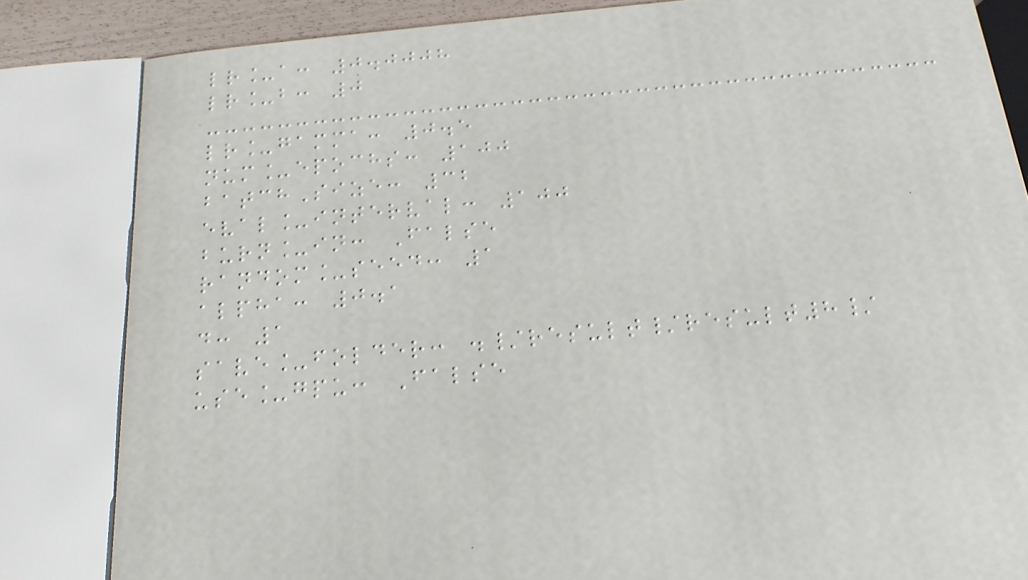lr_a: 0.0008
lr_b: 0
lr_gamma: 0.5
num_epochs: 100
batchSize: 32
eval_interval: 100
burn_in: False
random_seed: 1
alpha: 0.1
d: 1
save_folder: ./result/result8/
use_gpu: False
